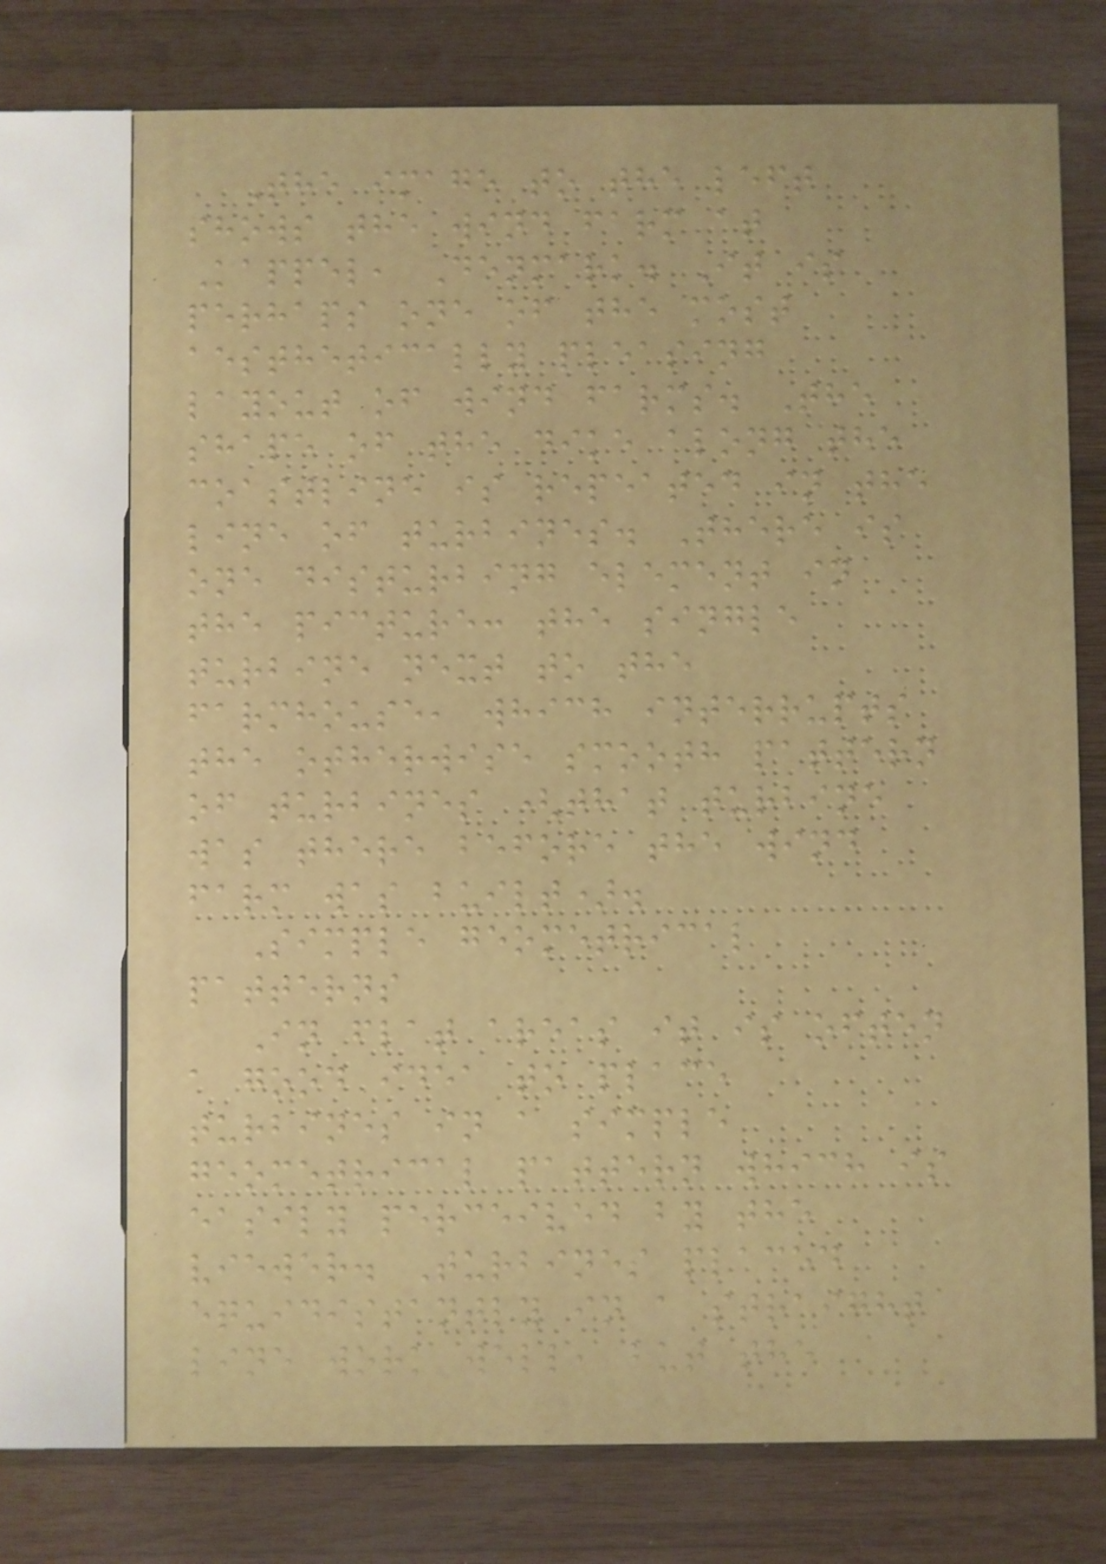The image to the left
shows the wind farm at
Kappel, Denmark. It is
perhaps one of the most
aesthetically pleasing
layout of wind farms. The
shape of the dike along the
coastline is repeated in the
line of turbines. There is
one disturbing element in
the picture: the single
turbine next to the
farmhouse, which interrupts
the otherwise smooth pattern
of turbines (that turbine
was there before the wind
farm was built).
Simple geometrical
patterns
In flat areas it is often
a good idea to place
turbines in a simple
geometrical pattern which is
easily perceived by the
viewer. Turbines placed
equidistantly in a straight
line work well, but the
